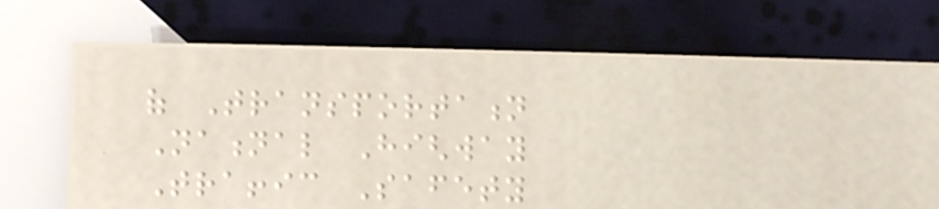of Transportation
National Highway
Traffic Safety
